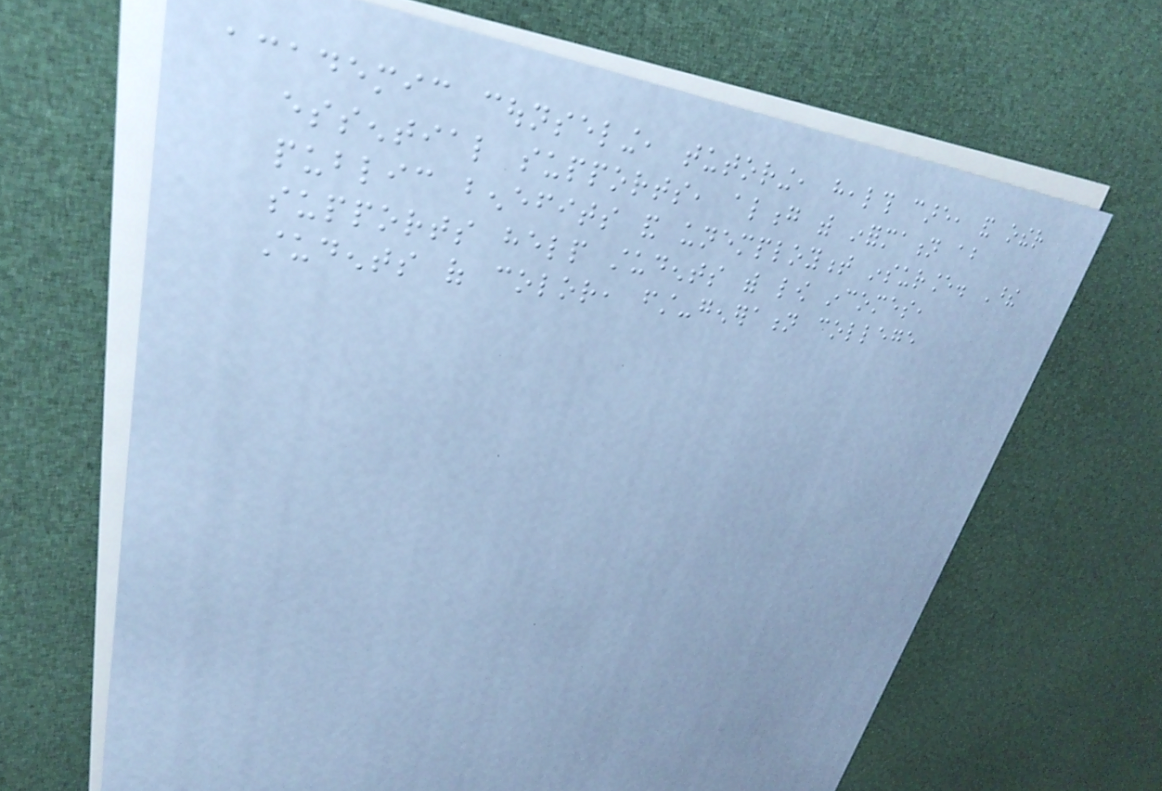academic counseling, tutoring, health care, and other
essential supports, along with information about
public benefits and unemployment insurance. These
supports help students with low incomes,
students of color, first-generation college
